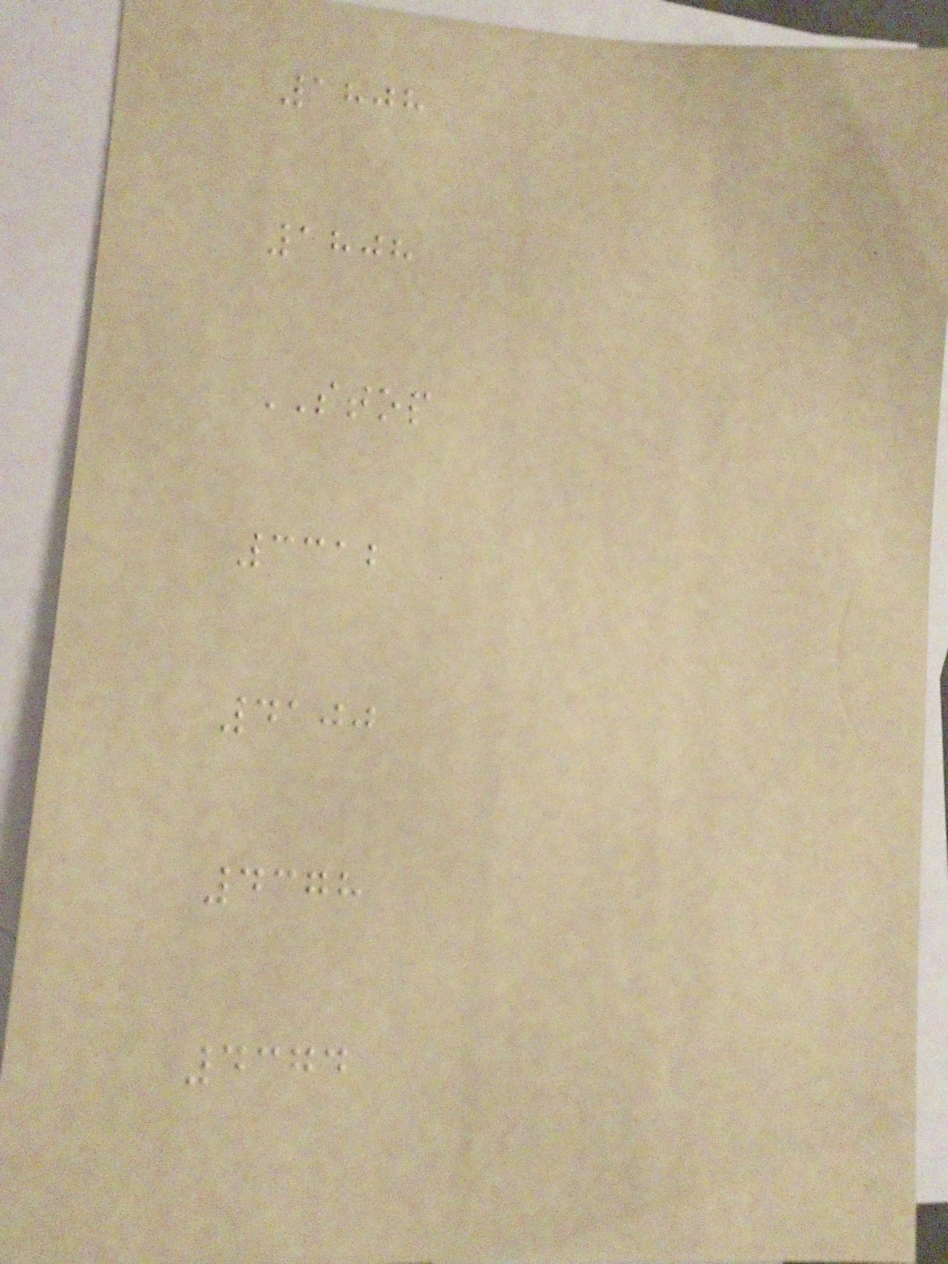1808
1808
STOP
3312
4100
4378
4374
